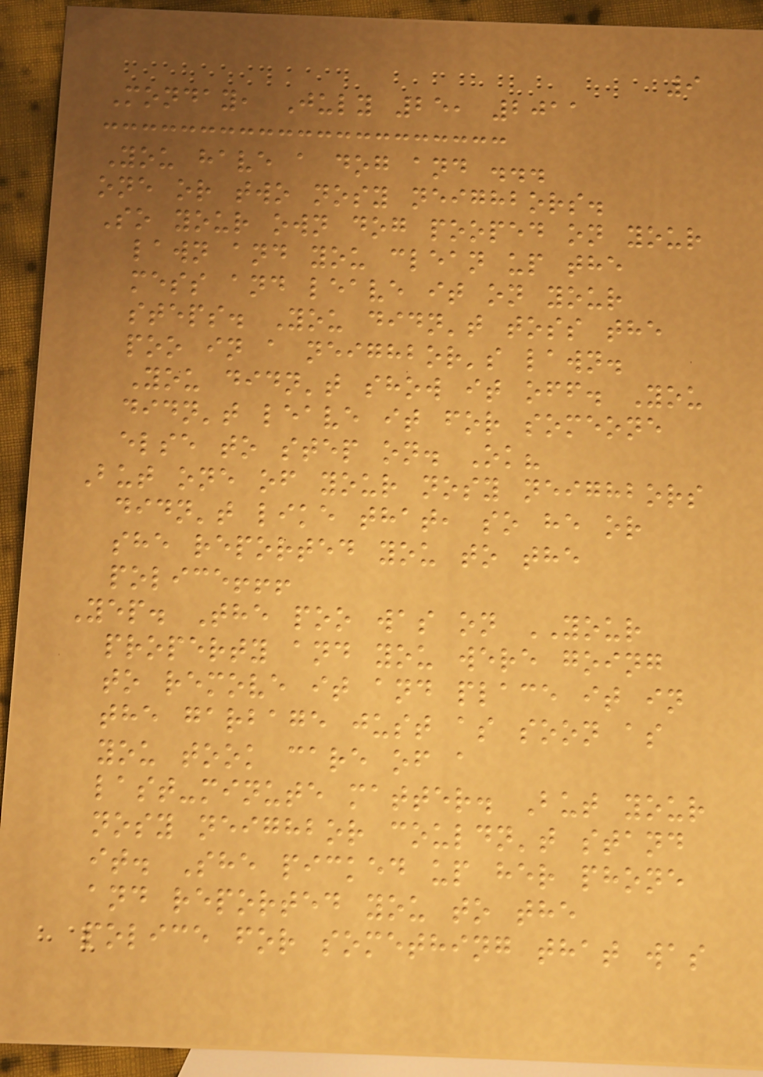9
Monday, July 25, 2011
You have a dog and ...
one or two nosy neighbors.
So your own dog pooped on your
lawn and you clean up the
mess and leave it on your
steps. You didn't toss the
poo in a neighbor's lawn.
You didn't show it off. You
didn't leave it for someone
else to step on. Ok?
But one of your nosy neighbors
didn't like that, so he or
she reported you to the
police!!!
Yep. The poo was on YOUR
property and you were going
to remove it and place it in
the garbage just as soon as
you took care of a
last-minute matter. But your
nosy neighbor couldn't stand
it. She picked up her phone
and reported you to the
police for something that was
